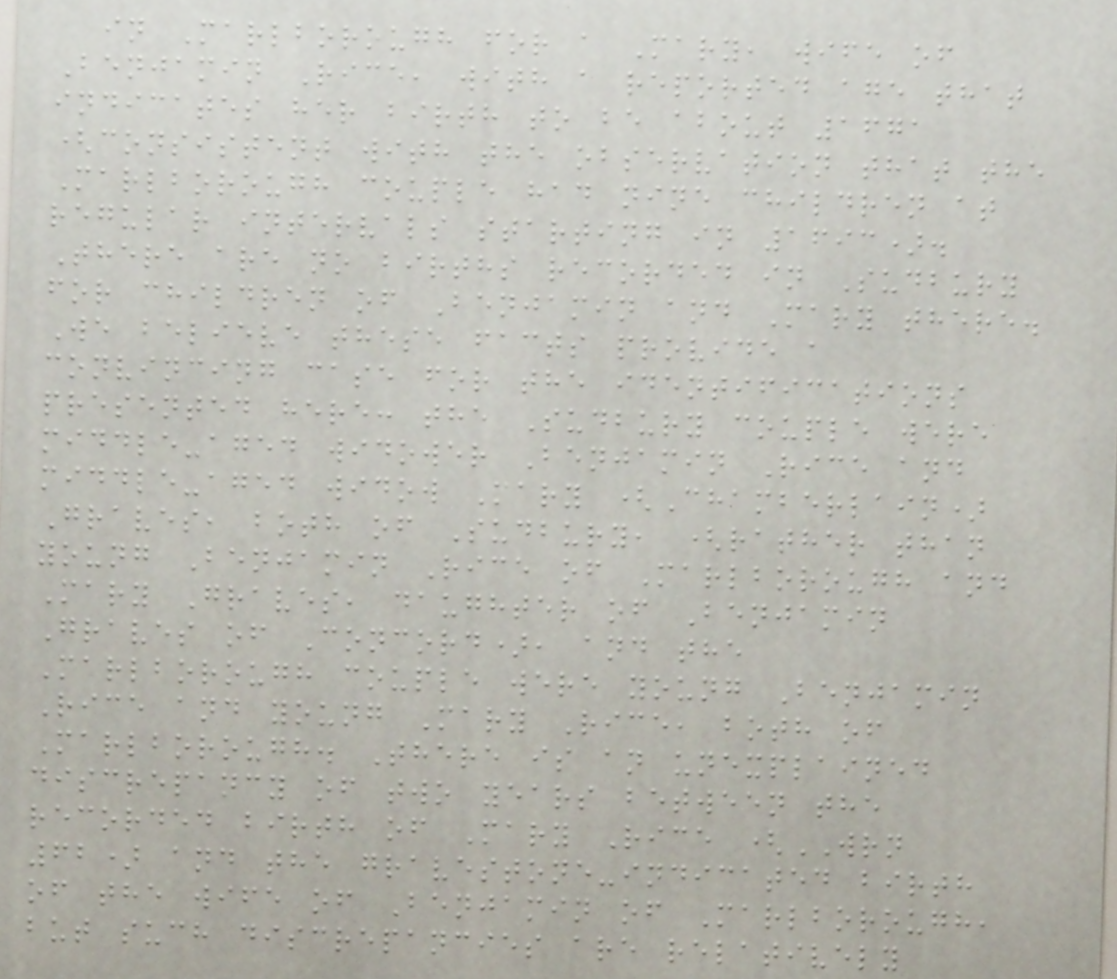in Marlborough for a Mary, wife of
Benjamin Rice, with a reported age that
indicates her birth to be about 1671
(consistent with the observation that the
Marlborough couple had nine children at
regular intervals starting in 1693).
There are no births recorded in Sudbury
for children of Benjamin and Mary there.
We believe these facts provide a
convincing case for the identifications
presented here: the Sudbury couple were
middle-aged widower Benjamin Rice and
middle-aged widow Mary (Chamberlain)
Graves, both of Sudbury, (rather than
young Benjamin Rice of Marlborough and
Mary Graves, daughter of Benjamin
Graves of Concord), and the
Marlborough couple were young Benjamin
Rice and young Mary Rice, both of
Marlborough. There is an unexplained
discrepancy of two years between the
recorded birth of Mary Rice (WRN
62) and the gravestone-indicated birth
of the wife of Benjamin of Marlborough,
but such discrepancies are relatively
